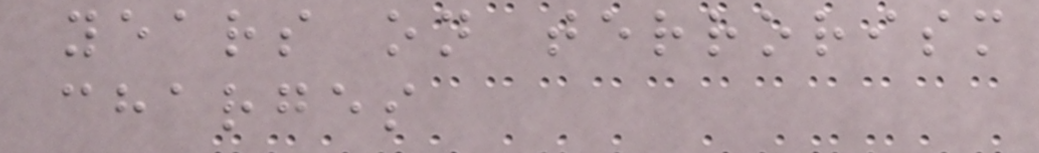years on terrorism
charges
